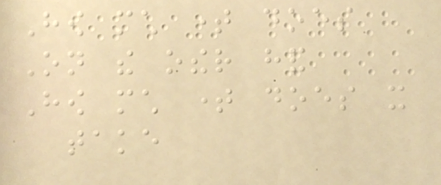How much time does
On the other hand
How much time does it
take
